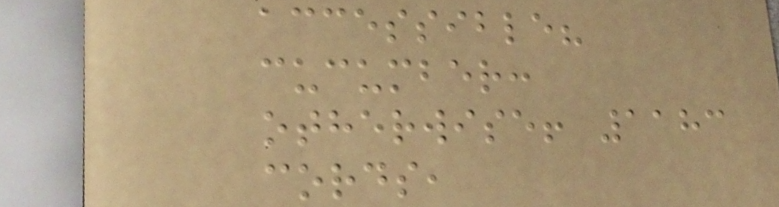accessible?
cucumber:
otherwise! 1183
cords,
